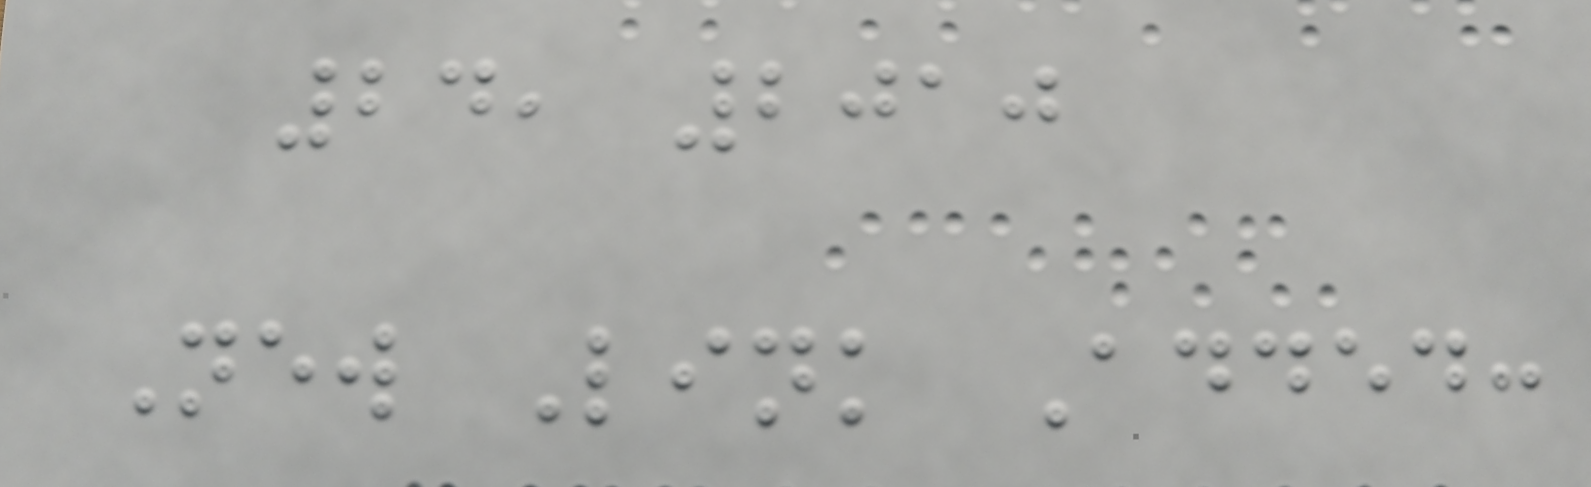24, 2010
New Link Added:
